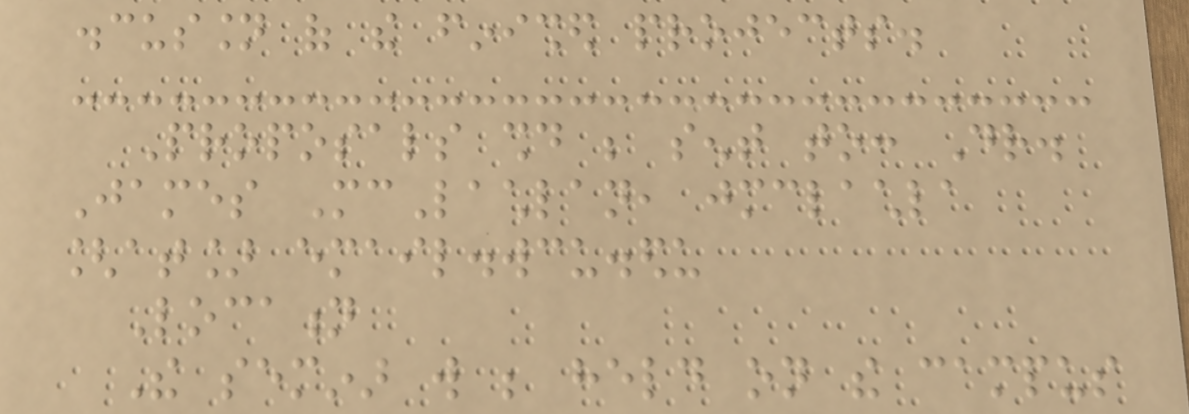discussion of the finished projects.
Proposals should be sent to: Dr.
James McLachlan, jmclachla
[at] email.wcu.edu
Location
The seminar will be held on the campus
